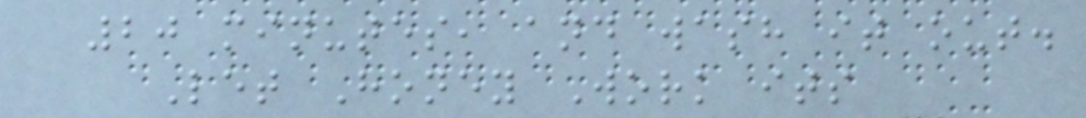20 minutes, and wash it out.
Let Honey Work its
